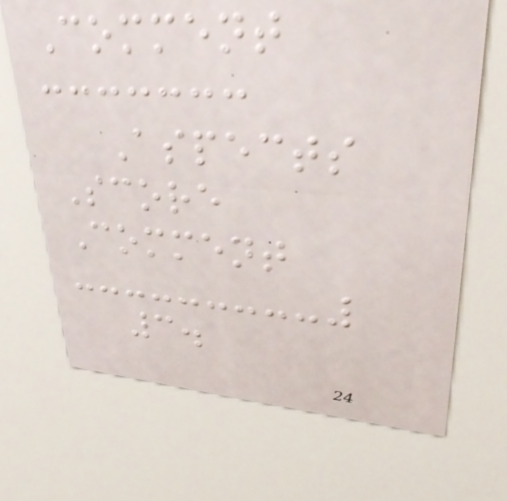Comment
Aspects
Score
Comment
3.
